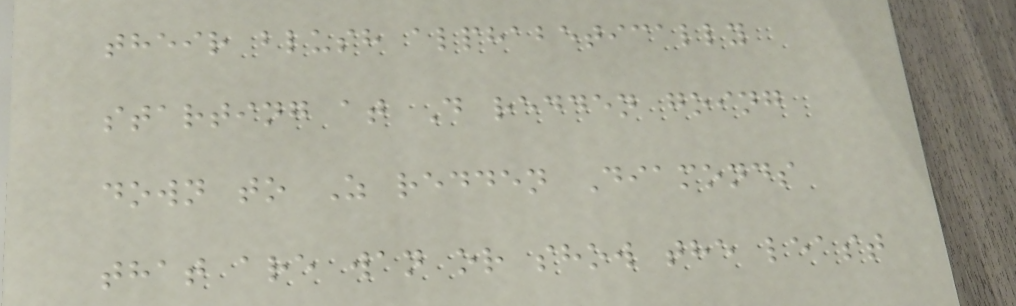their blush alphabetically
starting at D redden going
down to Z redden Diamonds
that are wan or show the least
